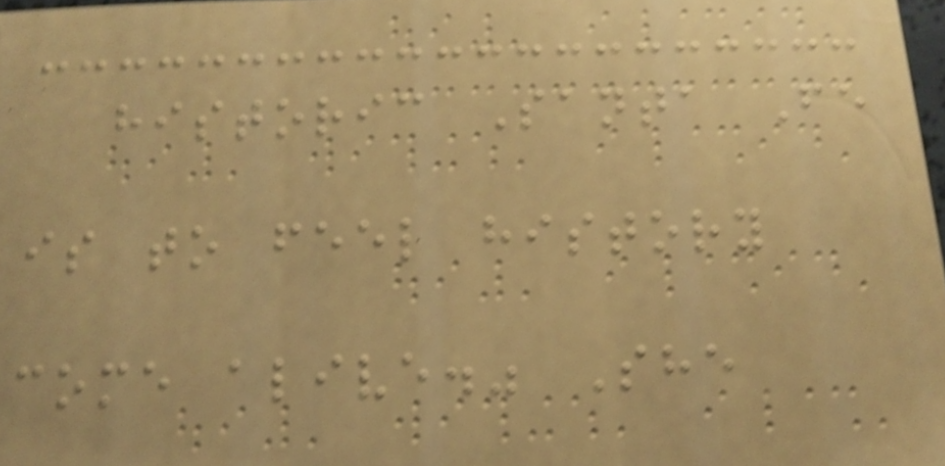historic Santa Fe
is to feel history
come alive." She
